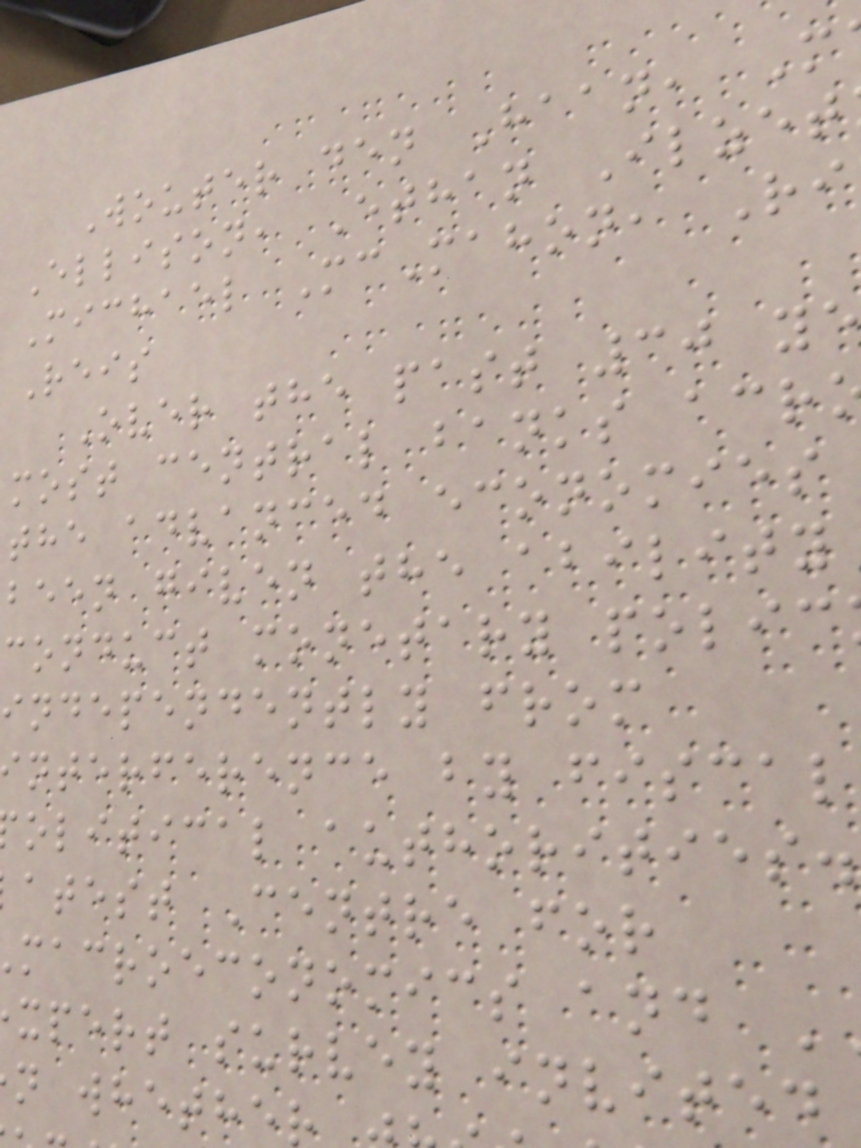Wouter den Haan, M
Ellison, Ethan Ilzet
Michael McMahon, Ri
Reis
Over the past 30 ye
most central banks acr
the advanced economies
been given the ability
conduct monetary polic
independently from
nterference by fiscal
olitical authorities.
atest Centre for
macroeconomics and
xpert survey invited
n whethe
